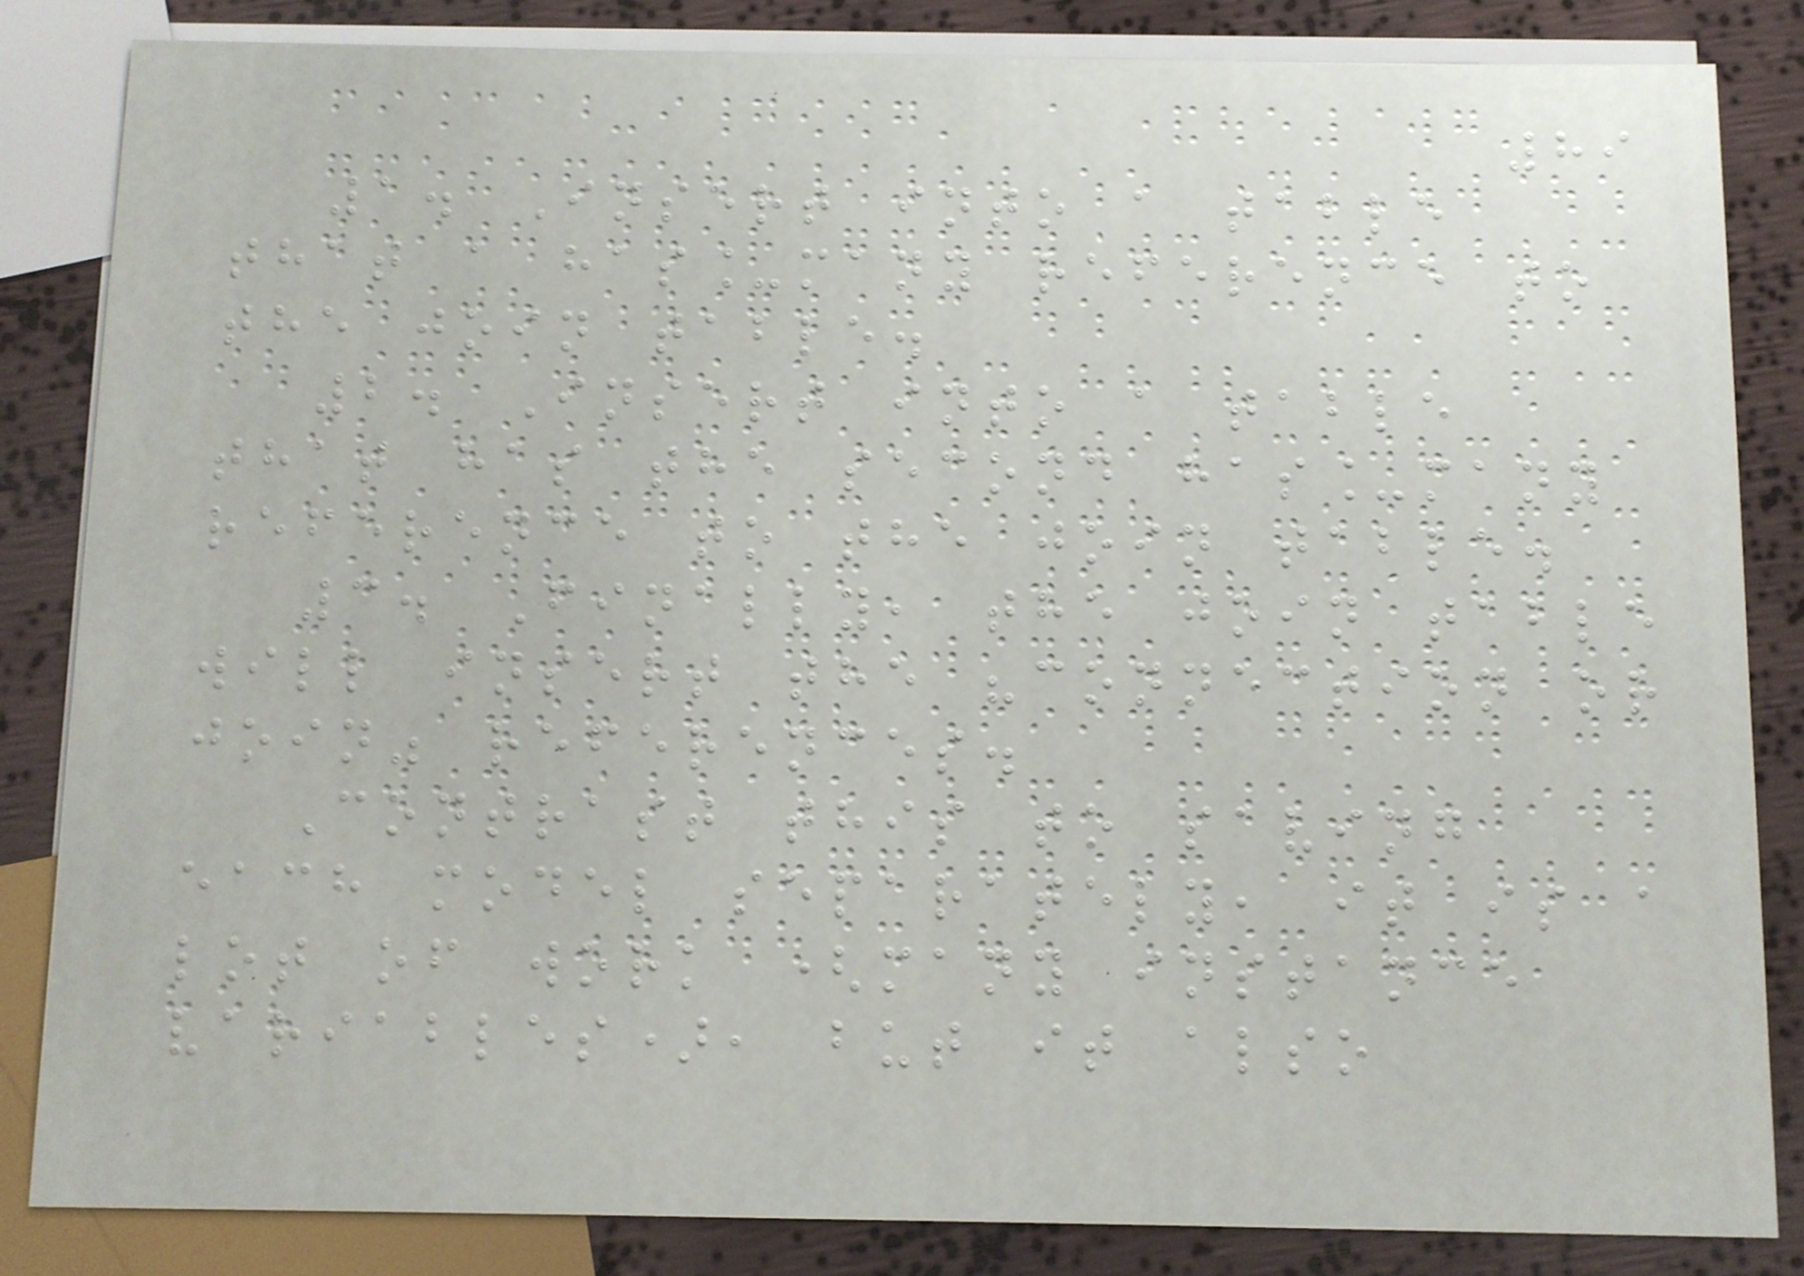89
1. Insert into a table
that a has_many reference to
the join table.
2. Insert into a table
that has the second has_many
reference to the join table.
3. Finally, the join table
will insert the "connection or
join" references.
Contrast this to saving
each model separately, it is a
lot of work (many instance
variables), but it also
